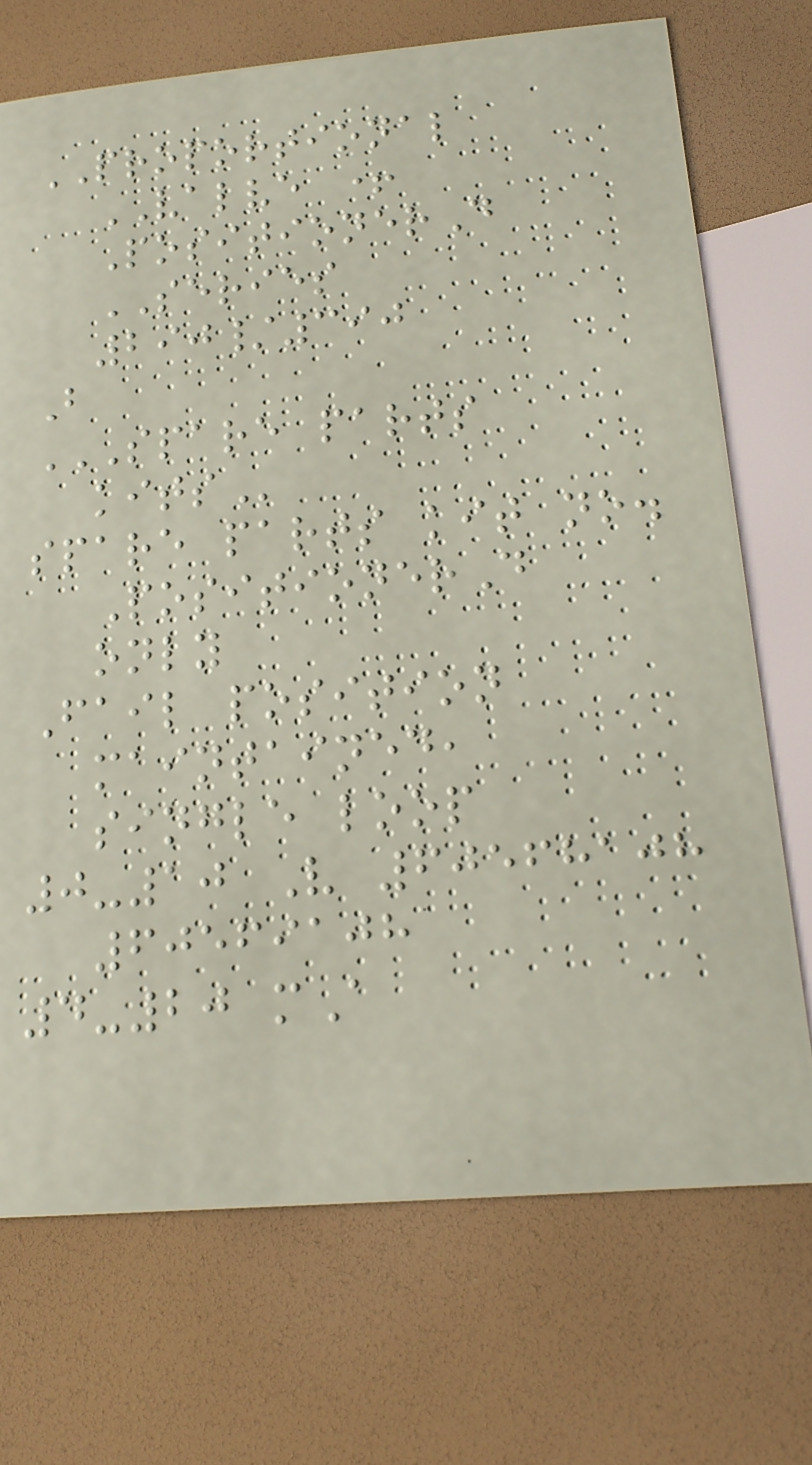PROPORTIONAL
VALVE +
PositionerD
SERIES
290/390
B
SPARE PARTS
KITS
spare parts kit no.
PositionerD
only
Fail position
maintained,
single loop
0-10 V 60568108
60569108
4-20 mA
